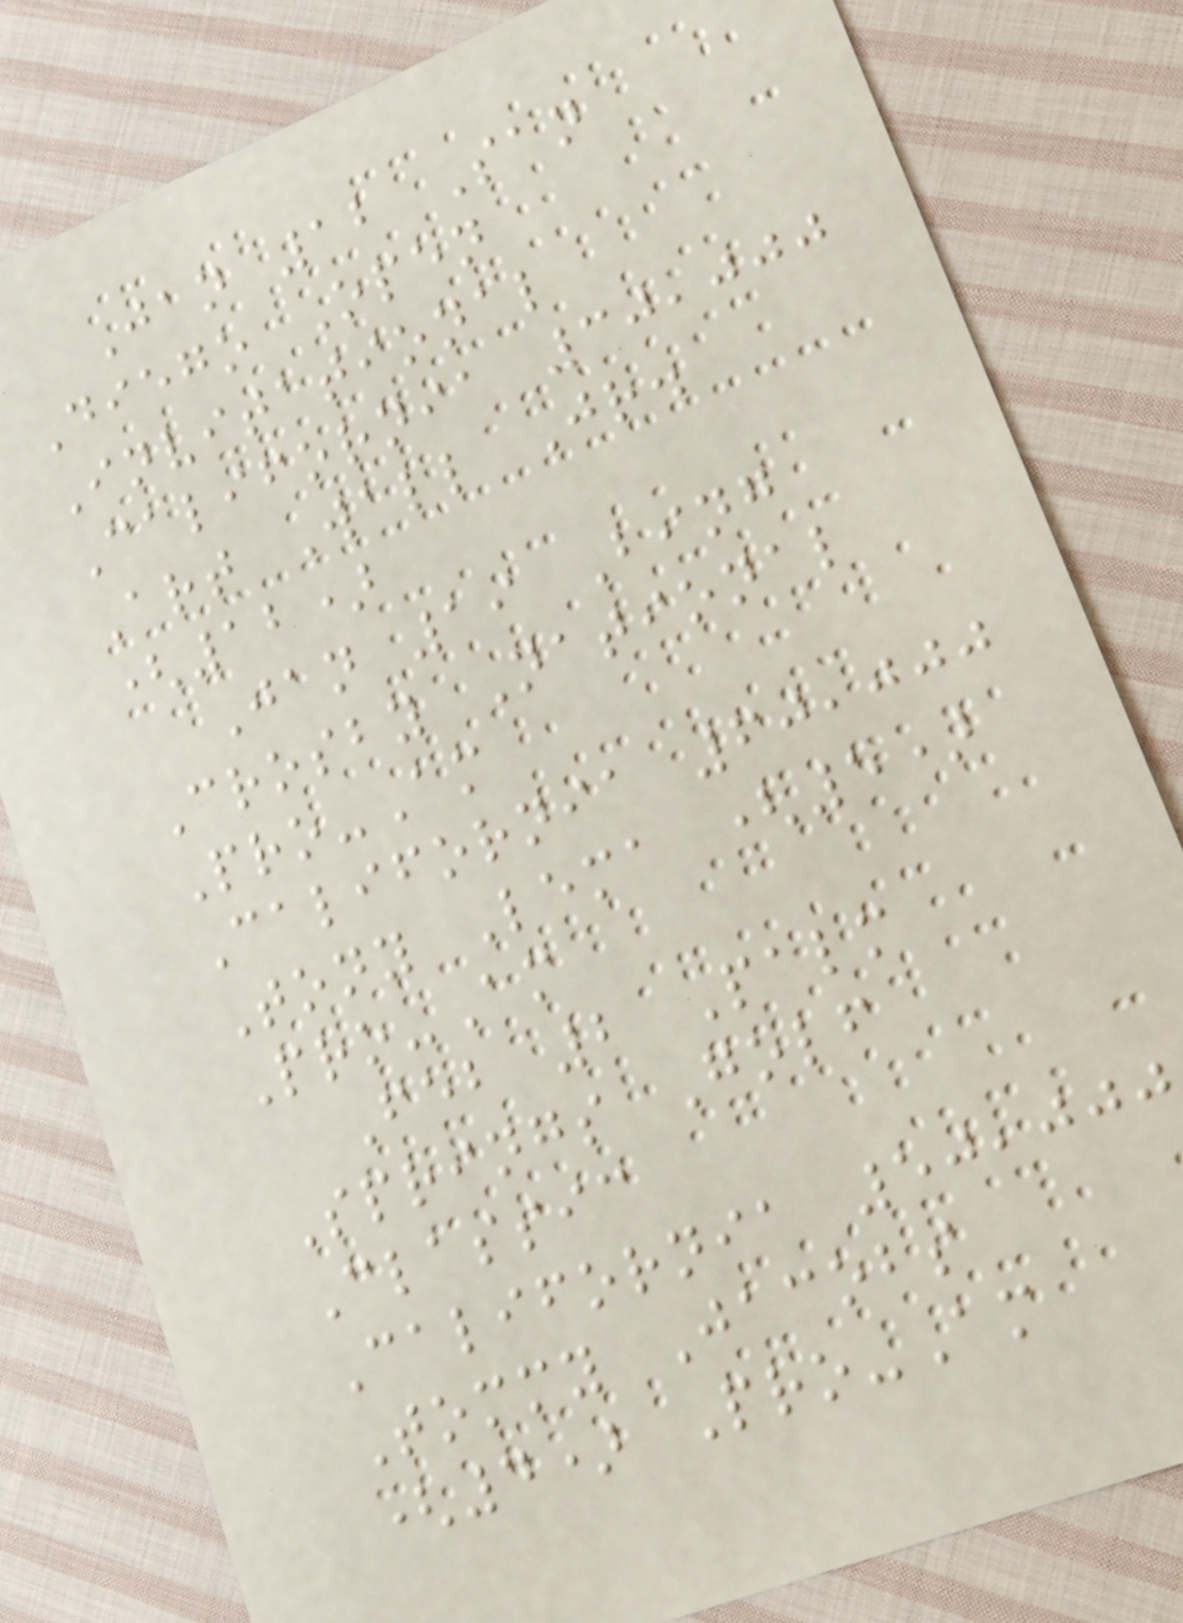Jan 12 San
Diego Open
Invitational
California 30,000
Art Wall Jr.
(12)
Jan 19 Bing
Crosby National
Pro-Am
California 60,000
Tony Lema (5)
Pro-Am
Feb 2 Palm
Springs Golf
Classic
California 50,000
Tommy Jacobs
(4) Pro-Am
